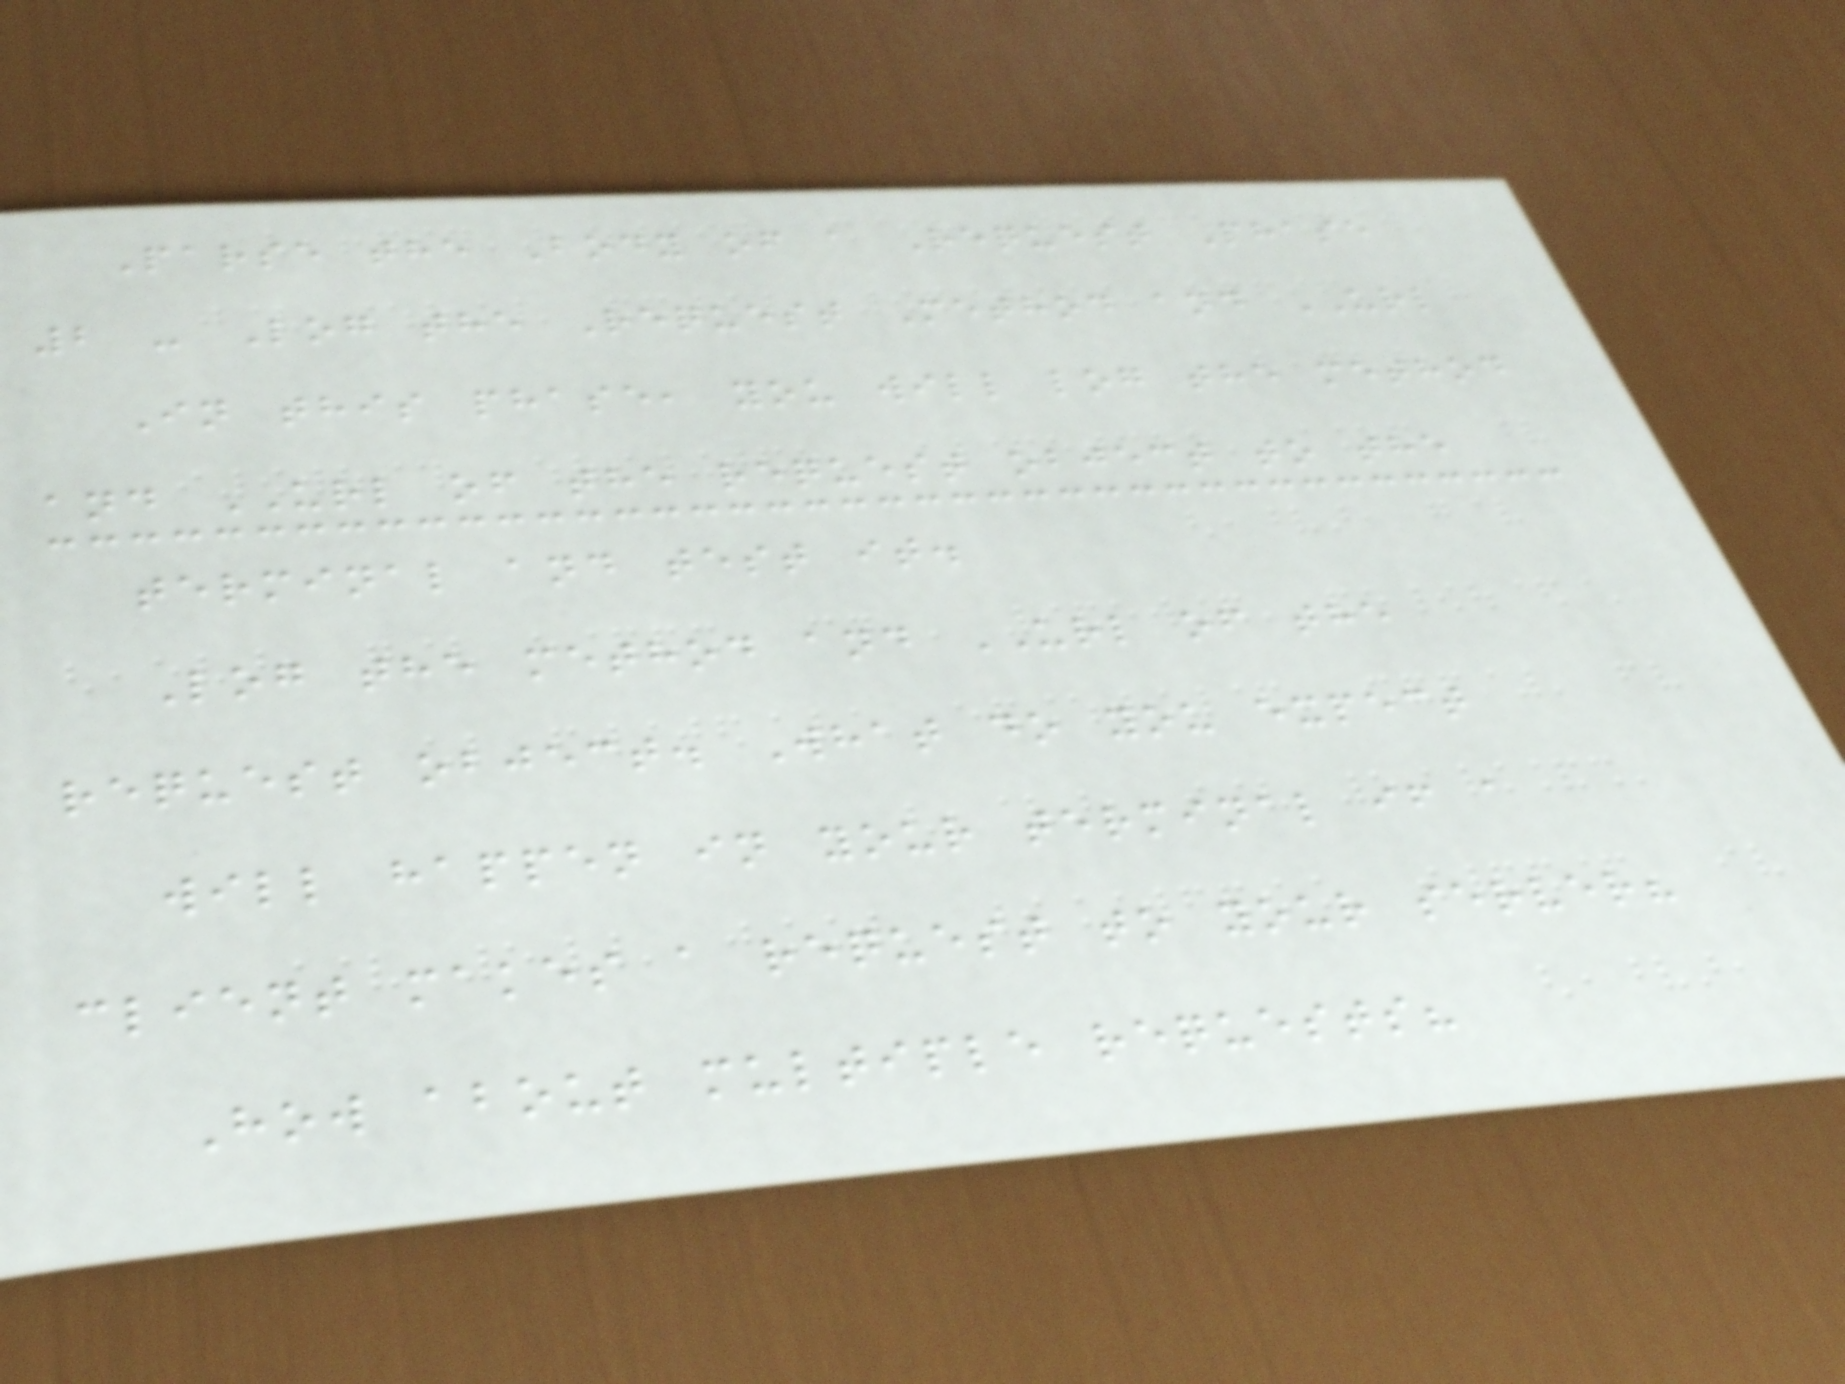Parse the Body of a Request Phase
2 - Log the Request Method and URL
In this phase, you will log the method
and URL of the request object to the
terminal and test it.
Log the method and URL of the
request object. What do you expect
will happen in your terminal if a
client makes a request to your server?
How about multiple requests?
